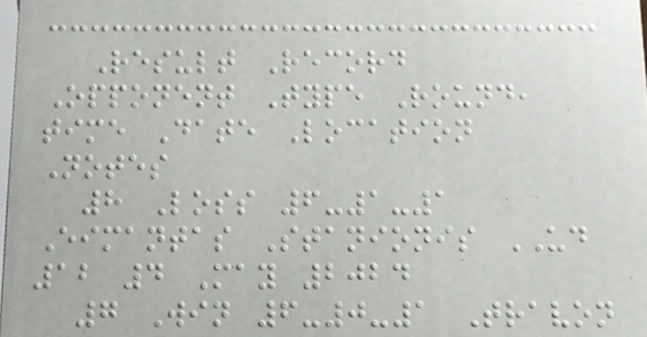Result Record
Opponent Type Round,
time Date Location
Notes
8 Loss 6-1-1
Eimantas Stanionis UD
12 4 May 2024
7 Win 6-0-1 Travon
